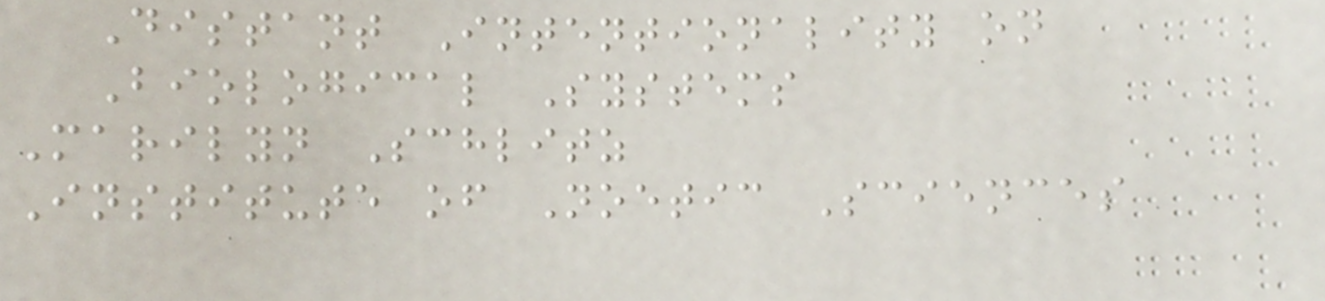Distant Intentionality on
Biological Systems
Marilyn Schlitz
Institute of Noetic Sciences
